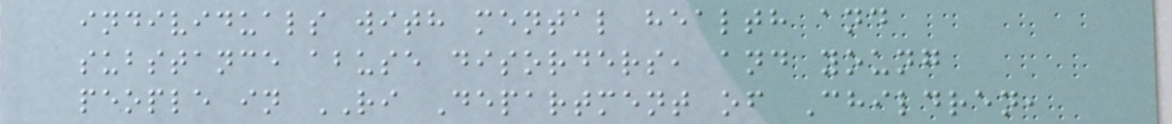individuals with mental health and
substance abuse disorders, and young
people in RI Department of Children,
